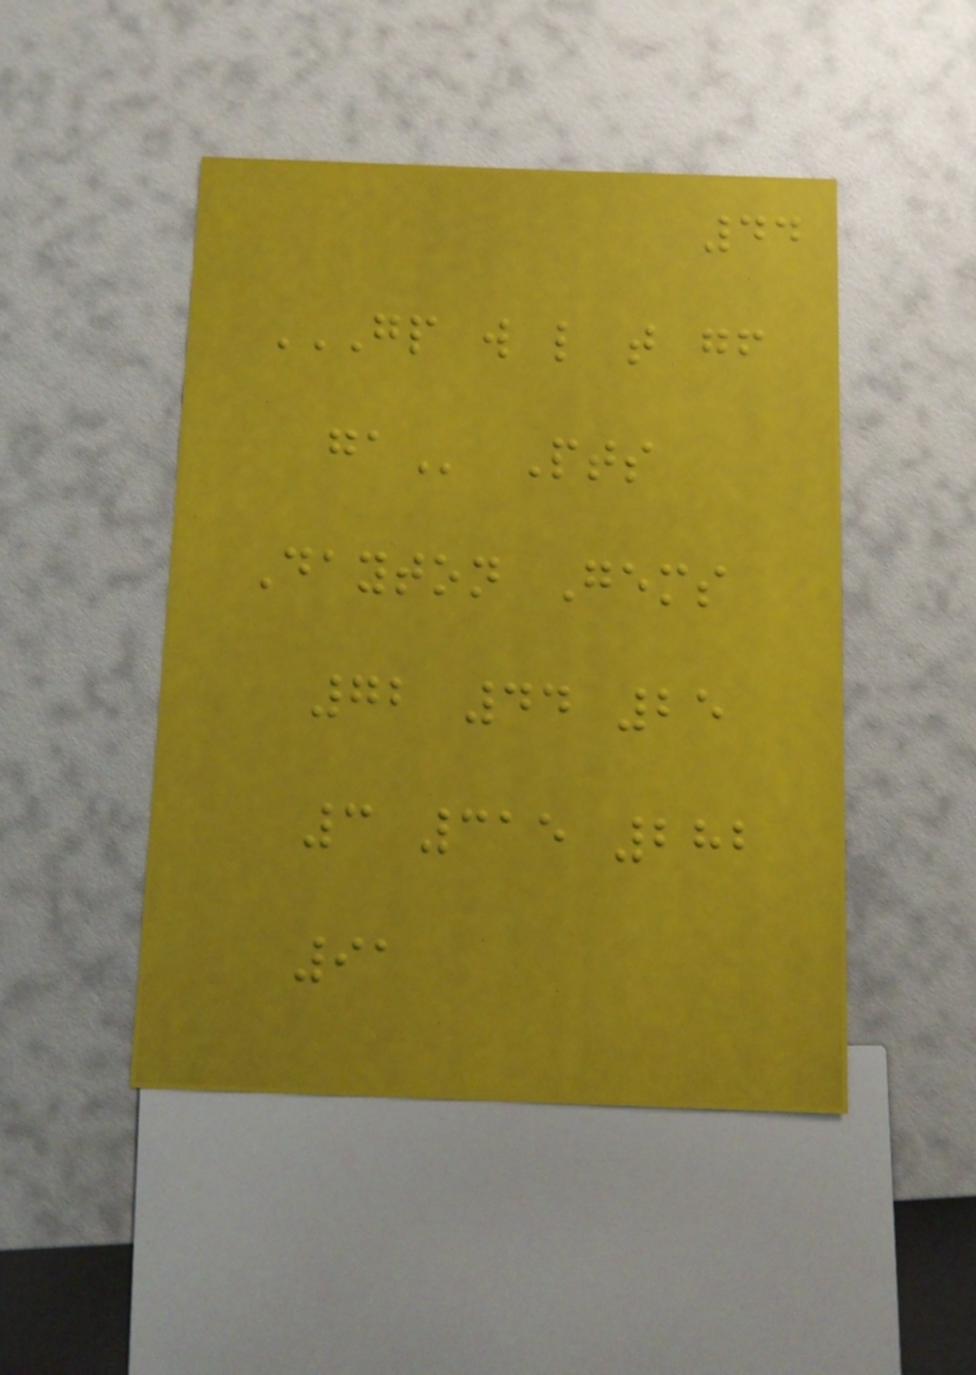44
GP W L T GF
GA Pts
Dayton Gems
72 44 25
3 315 282
91
